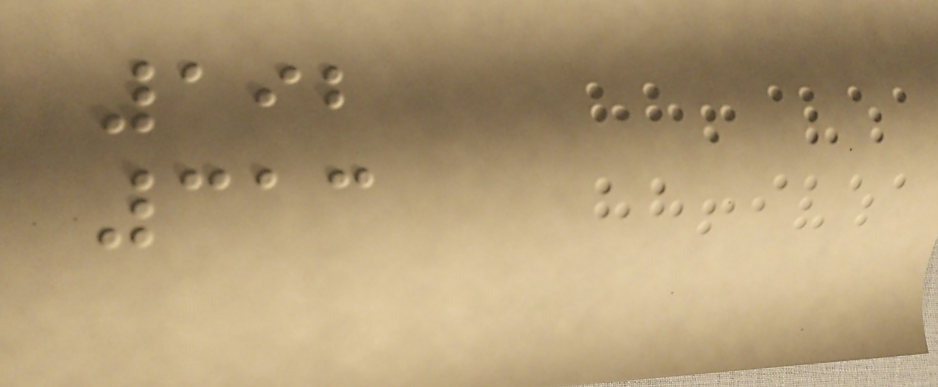192
313
